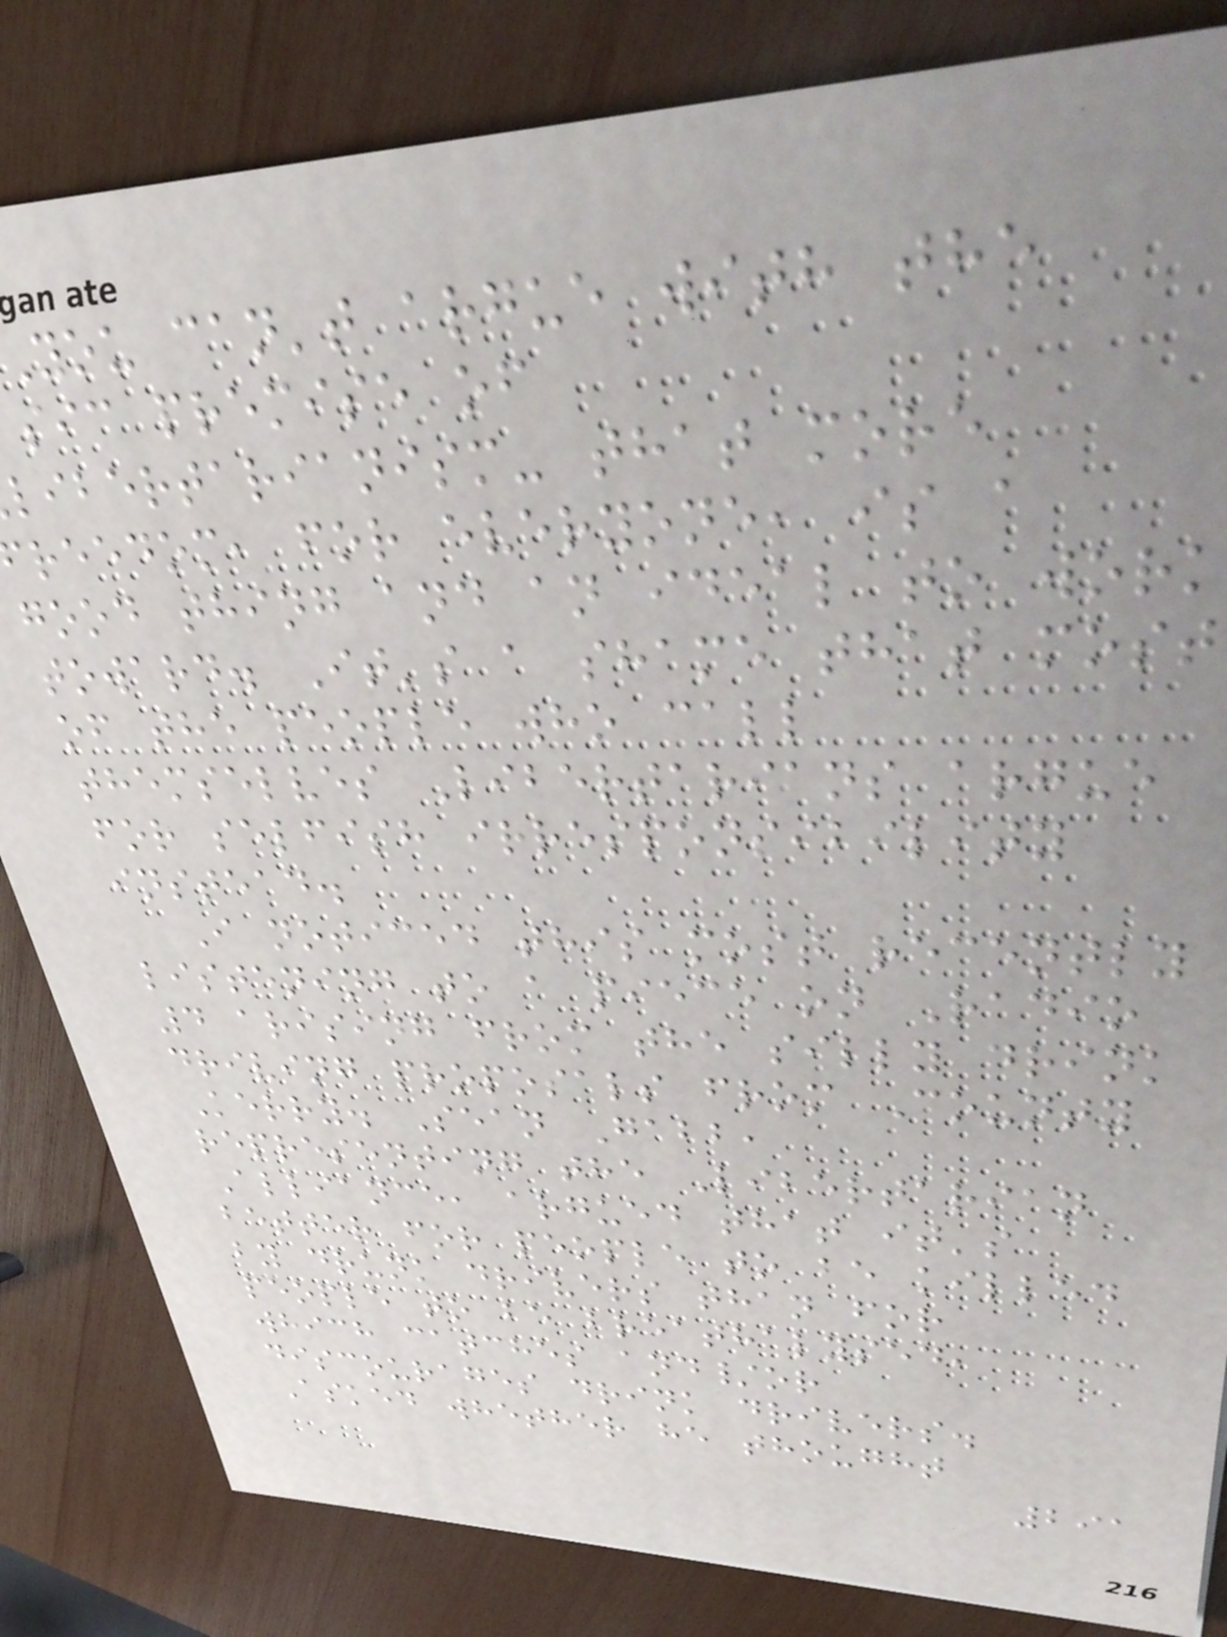you can't argue with the
sic premise of
libertarianism- that more
reedom, for everyone, is a
good thing and an ideal to work
toward. It's a shame that most
of the people who call
themselves Libertarians argue
for selfish irresponsibility
instead.
I noticed this most recently
listening to a piece on Radio
4 arising from the silly drink
driving proposals from County
Kerry. Sean Gabb,
representing the Libertarian
Alliance, argued that it's
better for people to be killed
by drunk drivers than for
people to be breathalysed,
which catches and/or
discourages drink drivers.
Asked whether he thought
291
